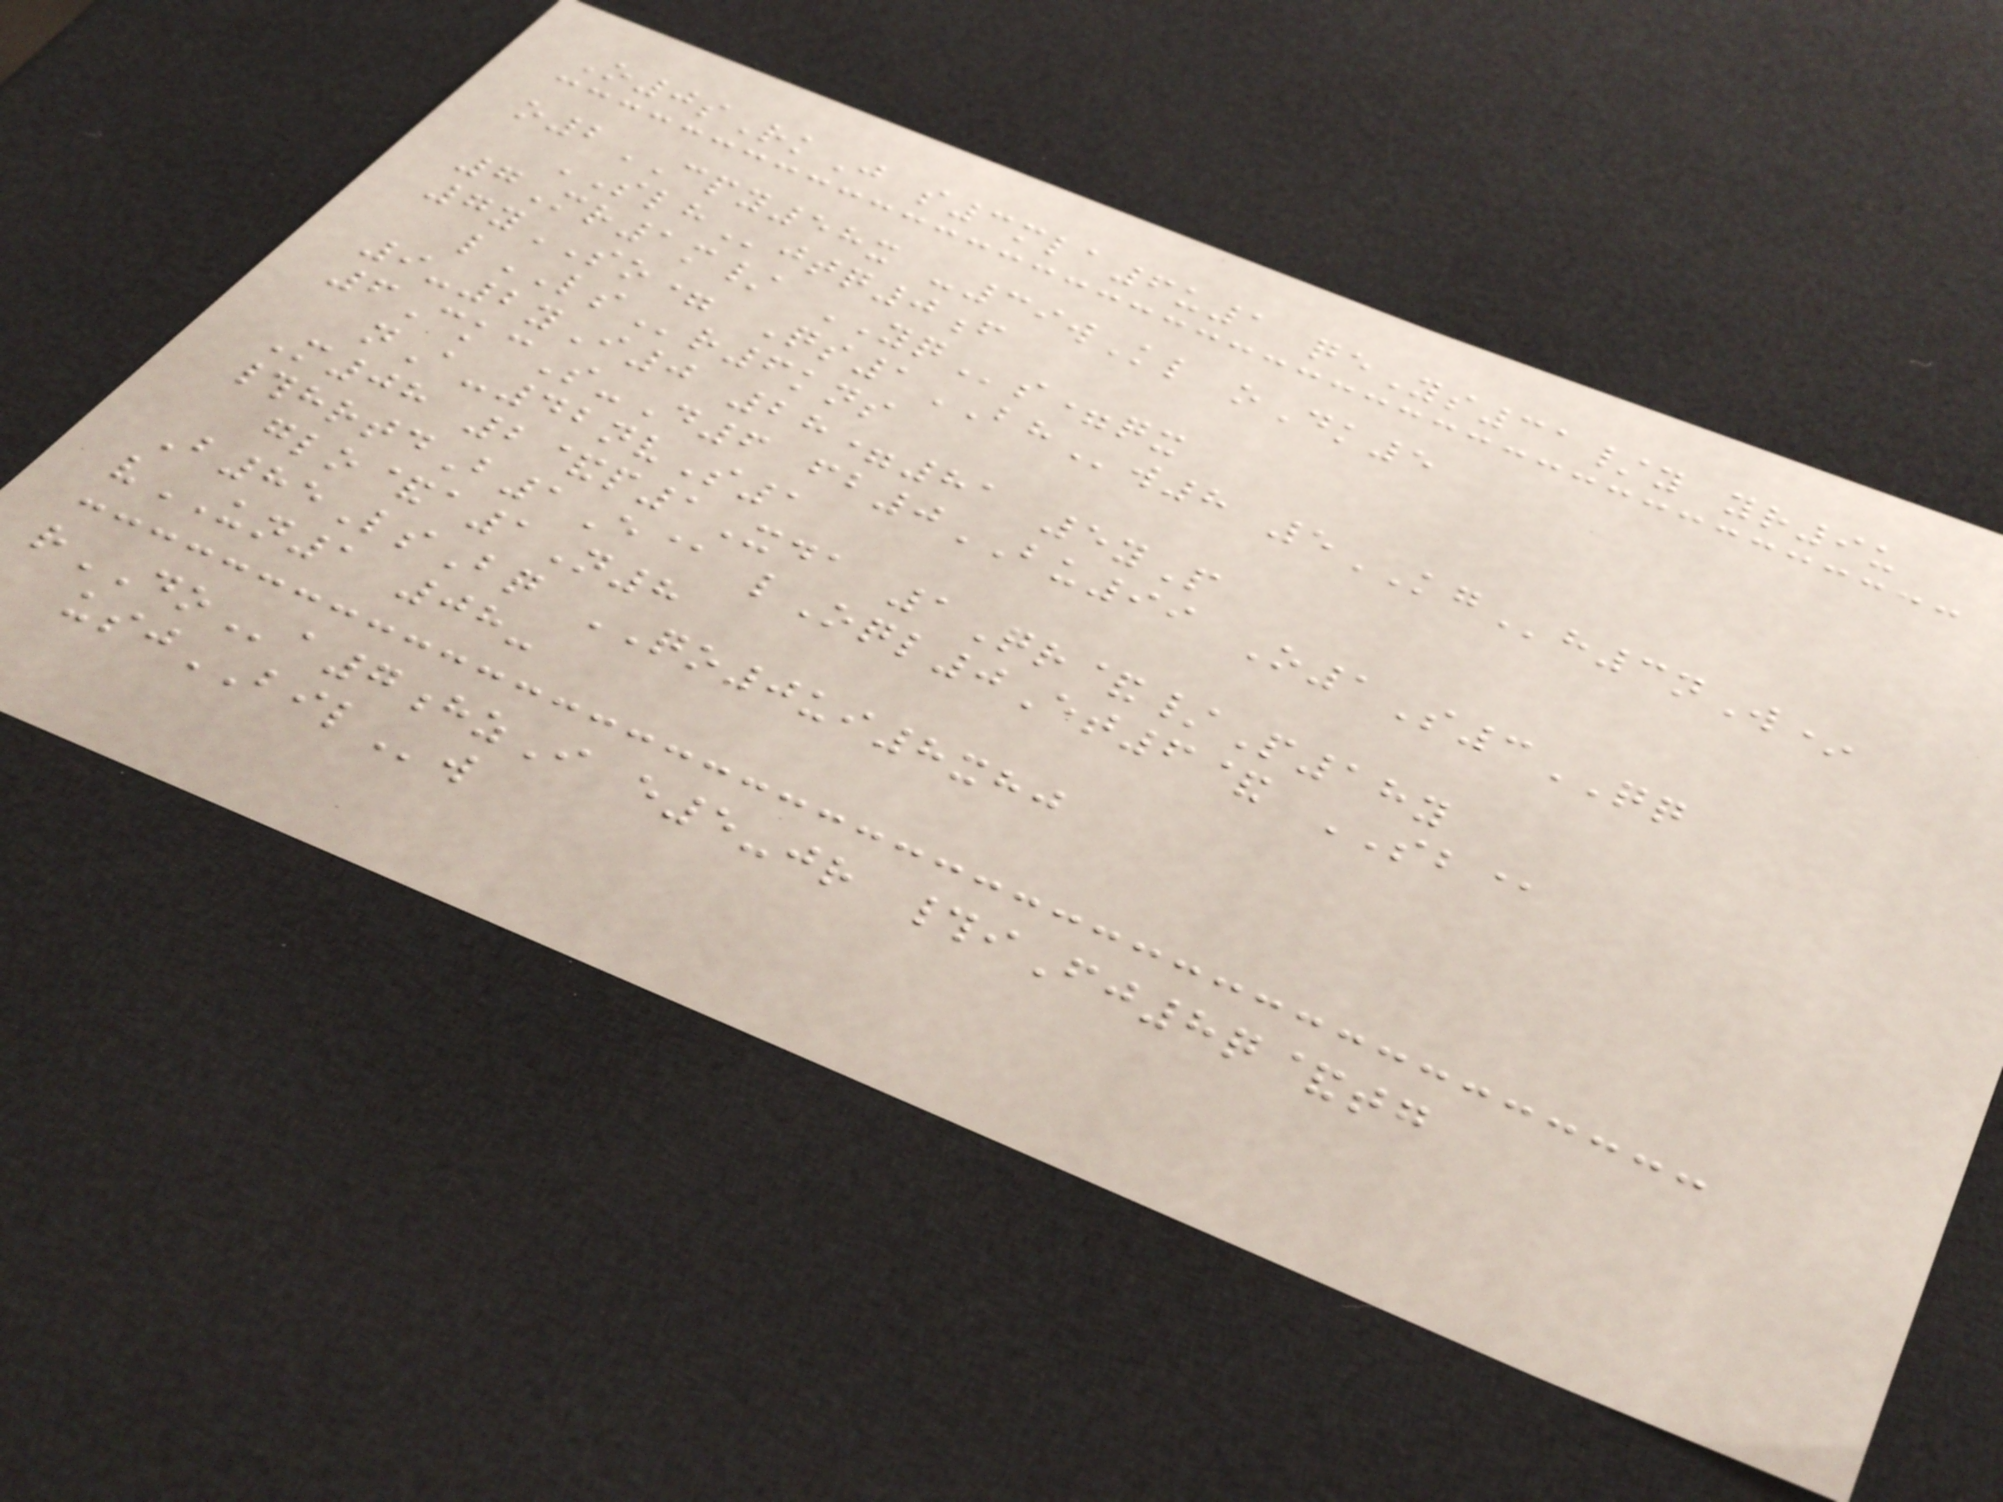O0sRkJ s3mla6u1 qeYs31/y yr9u
o2CPY58x -39wKl oDk5
SLHjtq0f
7Mr1m/ YQs=qx
7ySO= Qs1BHw8 5KGh3nW*
lLSr6kns
9-2yI0 28=81 5yP
6CkcS-D6 fb0BU99 O1S3QQ
nA-42nvS1
M08 2&p1Xda 1Qr&/P18y
#hrtdB1E@ lOql0Et6& SB@
glo&a1N8
B85LsBq QO0ui8xhj
vUN1 08-
rDOa7hzI e5-jr #iFj8q&tg
usjBILw
